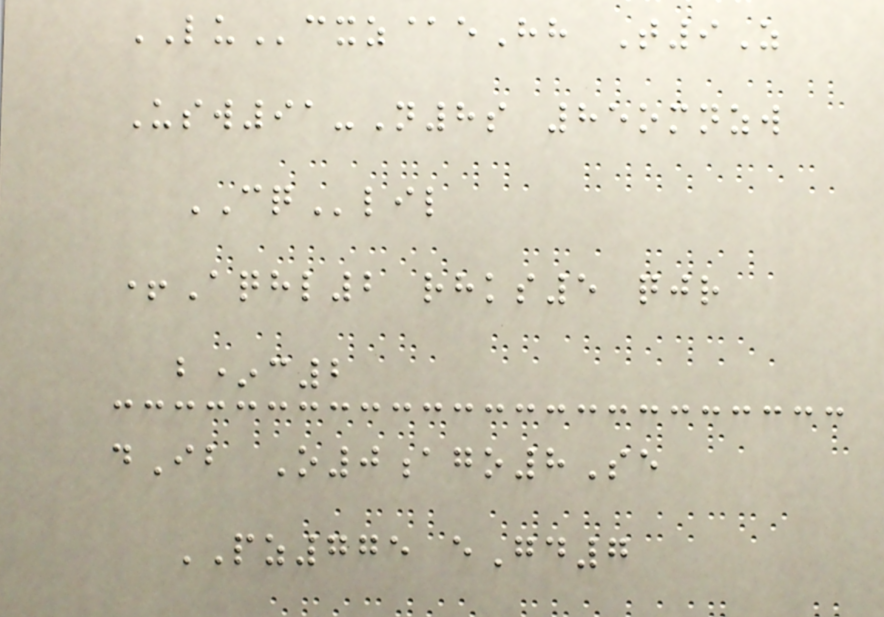LUcxz@eHh T9Z
Usw91-N8s 85omnzw
CQlil
+Aqhl2 rhks5 qjr
b*c2
dIb O0ago8Se
PZ775 eGd7
